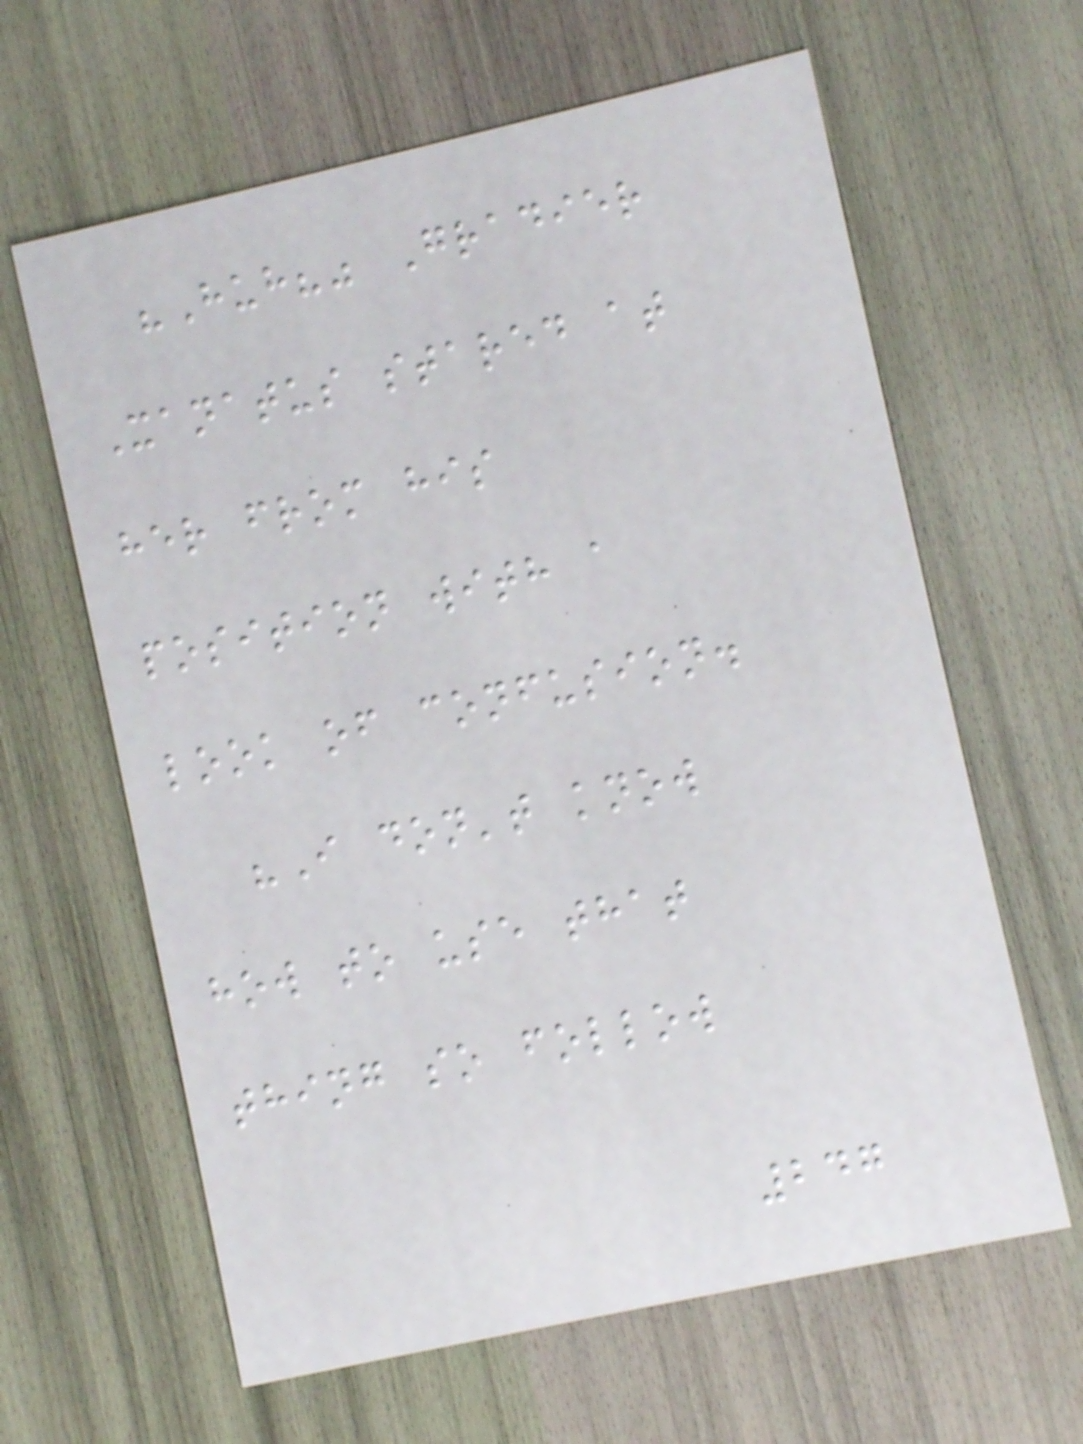"Huh?" Gradier
Xanatus stared at
her from his
position with a
look of confusion.
"I don't know
how to use that
thing so follow
247
